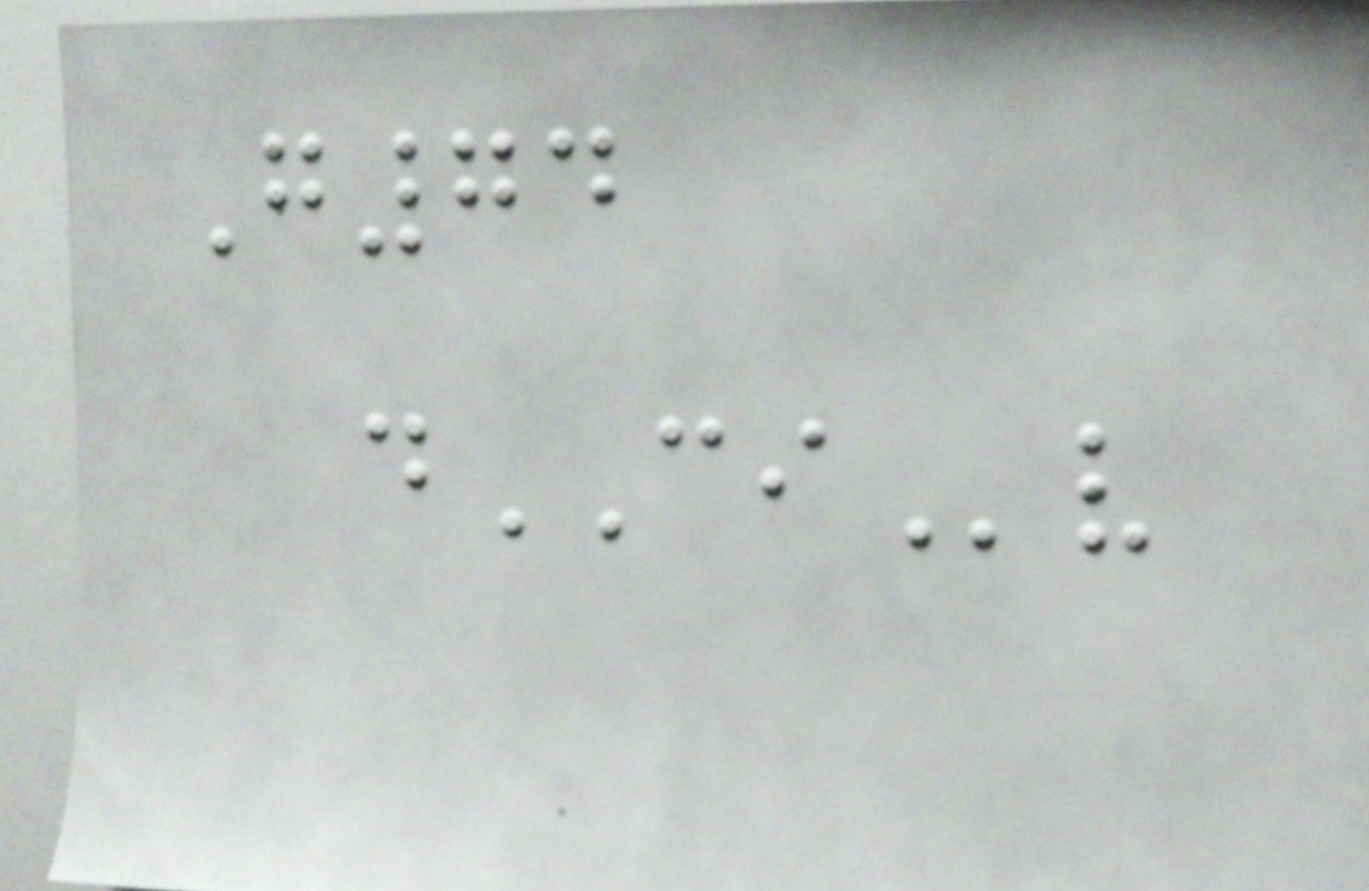G74
dCIv
